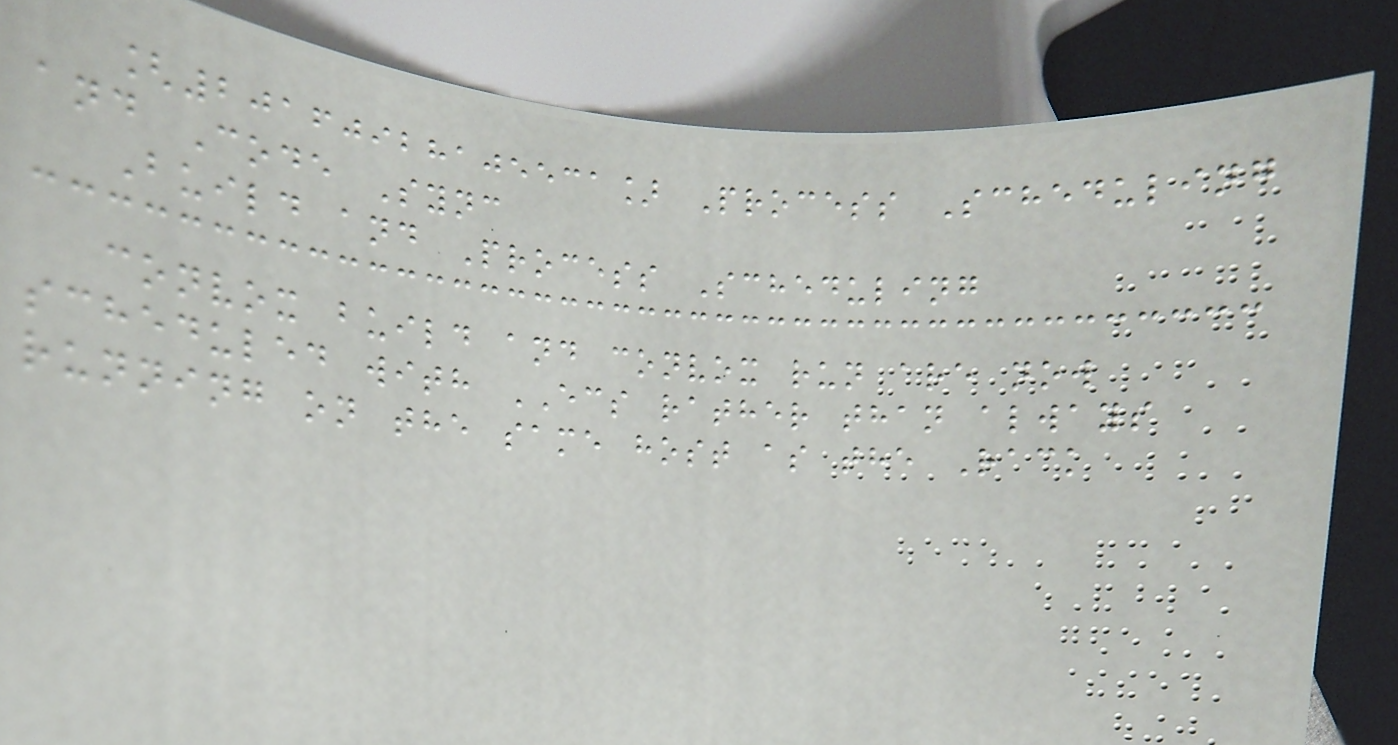[20160928105531] Process Scheduling
and Code Sync
Build and Process Scheduling
convox build and convox run are now
scheduled with ECS rather than always
running on the same host as the Rack
